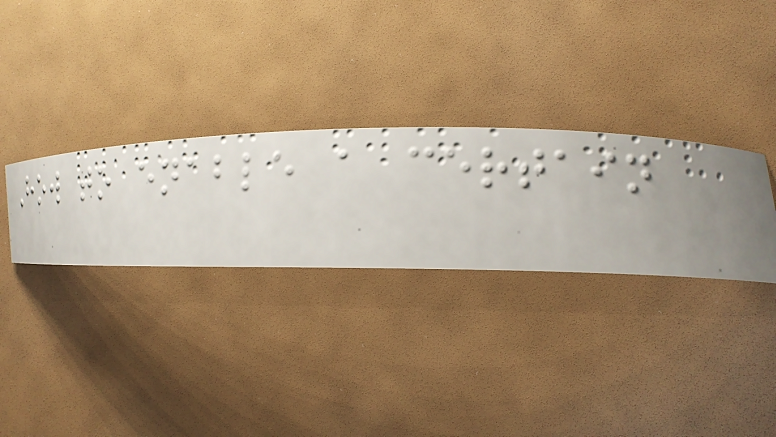How to enable a certain
